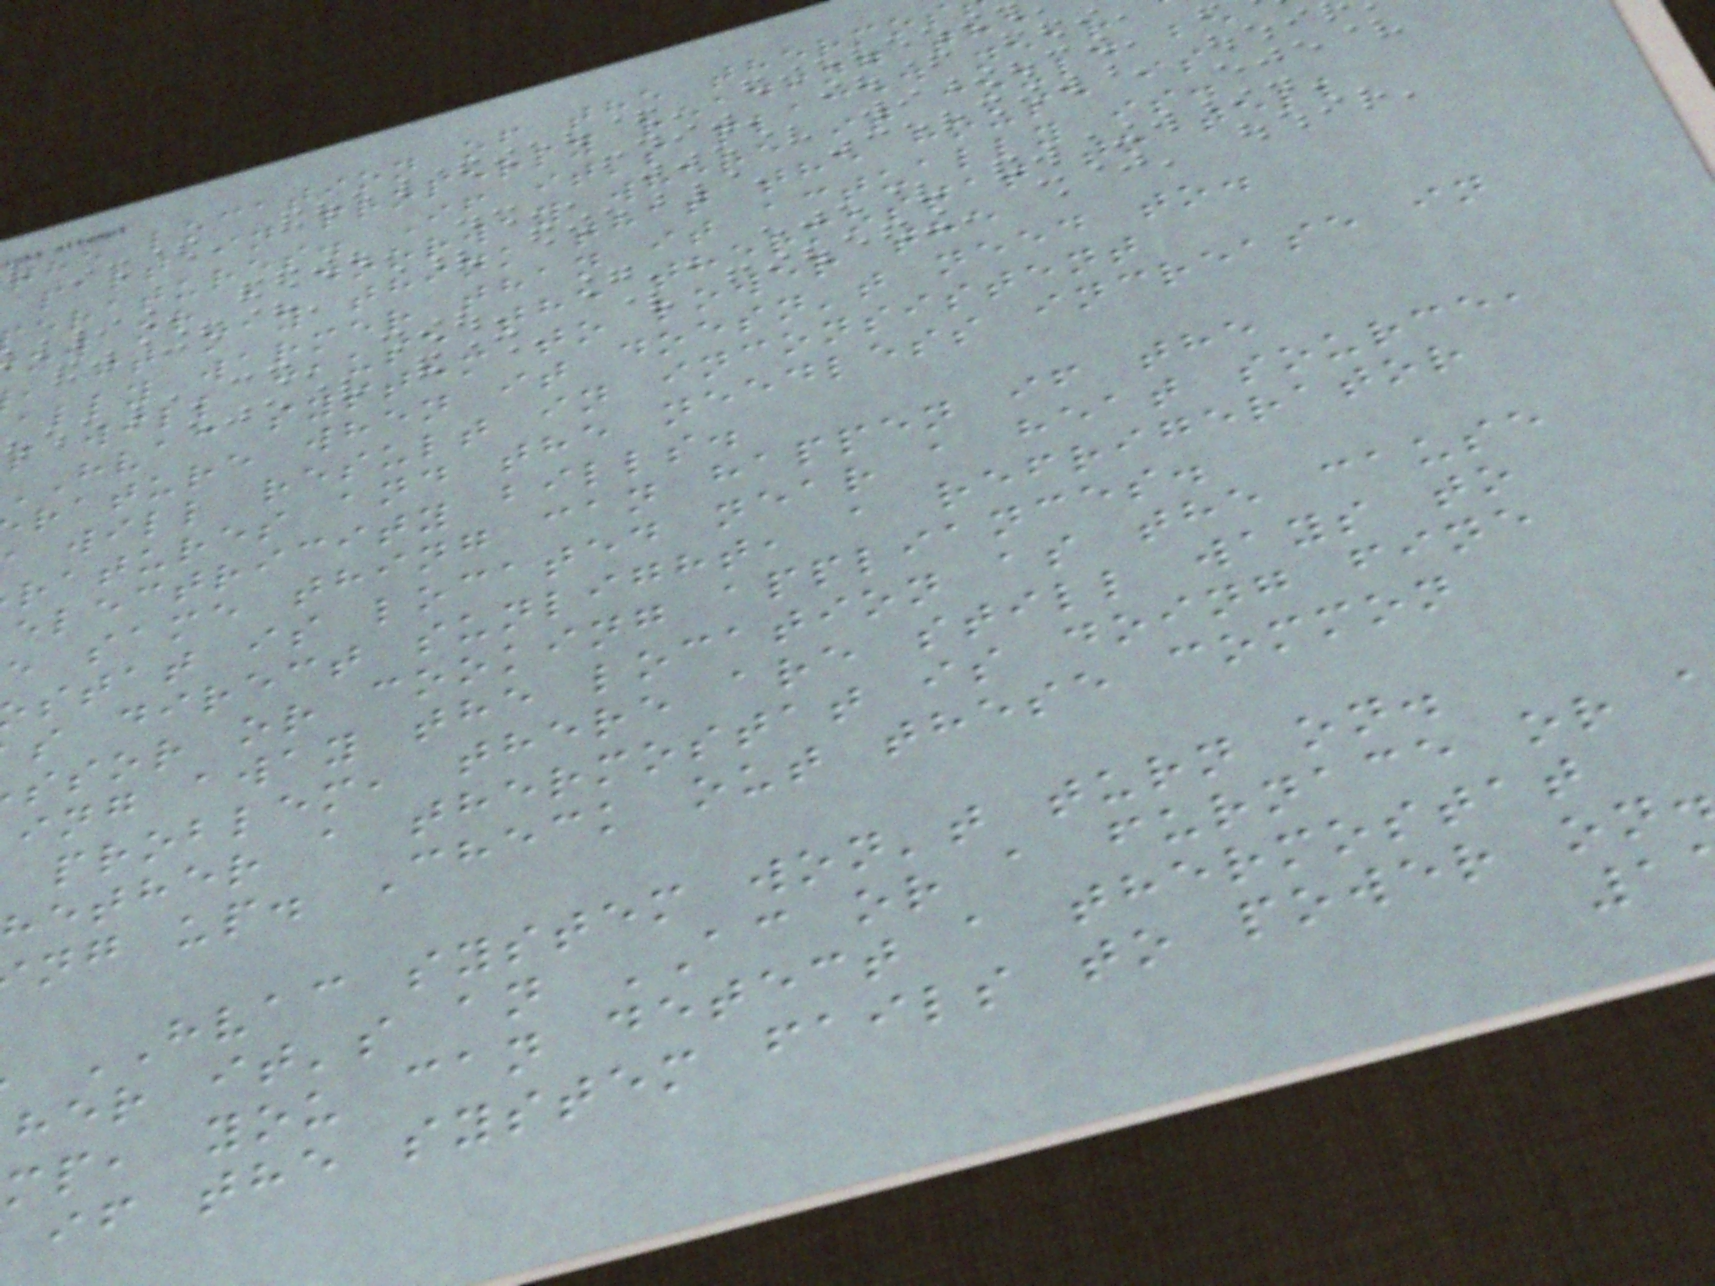the location of the thermos
part in properly reading the
eratures. If it's placed near
ow or a doorway where it could be
, it may think that the house is
ally warmer than it actually is.
s will cause the thermostat to tell
HVAC system to lower the
rature when it doesn't need to.
will result in inconsistent
ratures and the needless increase in
electricity bills.
e same thing can happen if the
stat is located near a heat source,
s direct sunlight, a refrigerator
ssor or cooking appliances.
ing away the location as the cause
problem, there are still ways to
hether a thermostat is doing fine
ng up. Check out these common
HVAC system won't turn on.
her it's an AC or a furnace or
mp, you can detect a thermostat
if the system fails to power on
